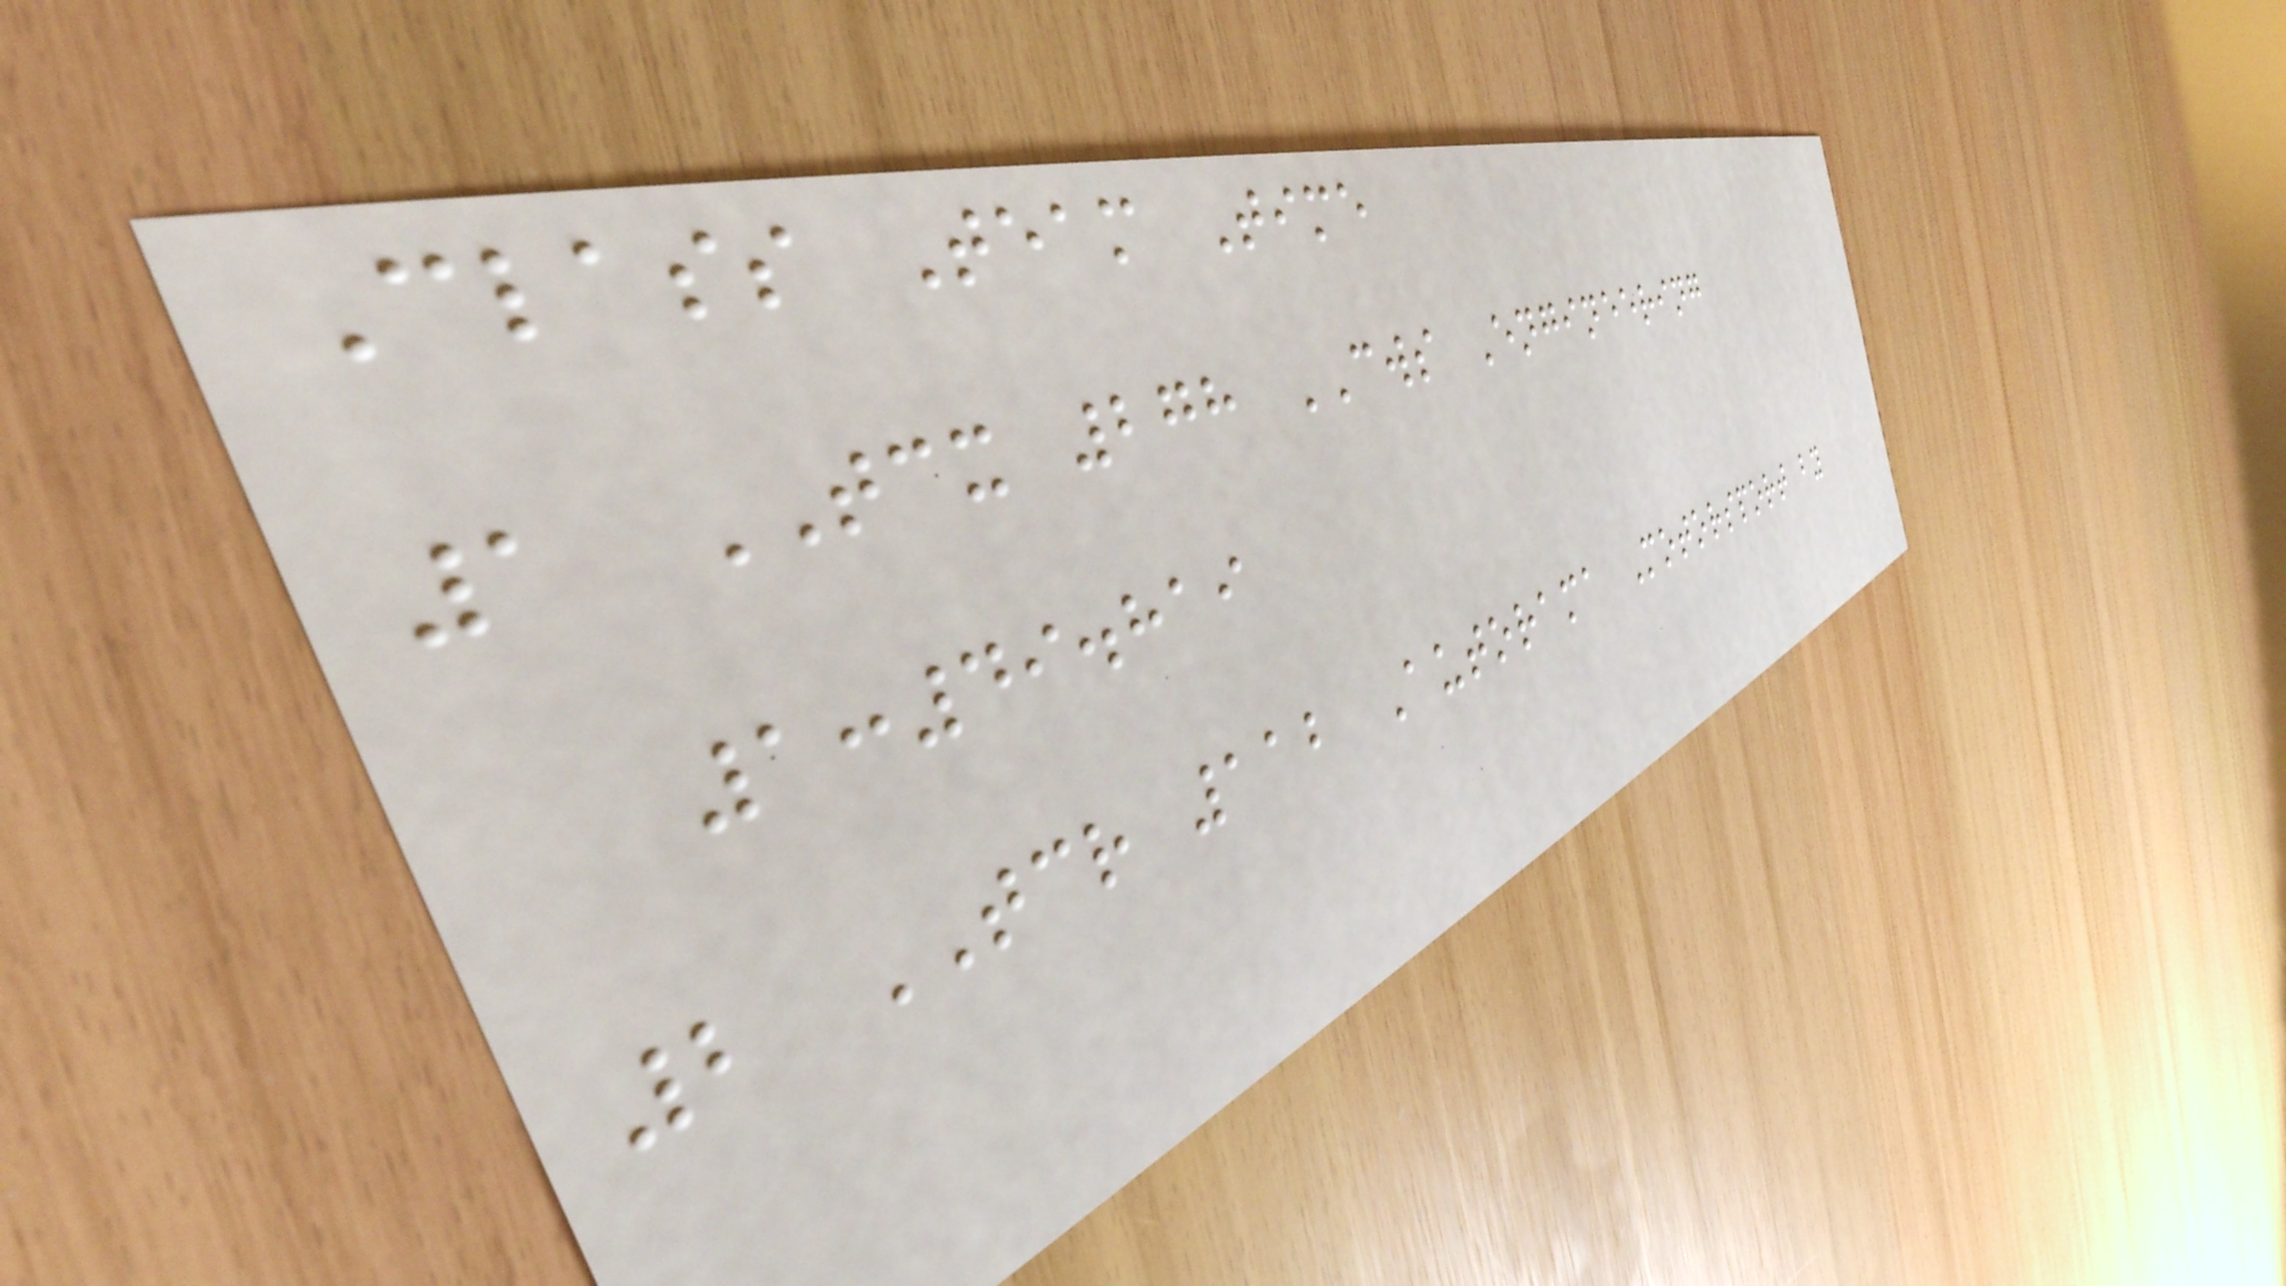Class Team Time
1 TCX 278 CWS Engineering
1:49.819
2 TCR 112 Autorama Motorsport by
